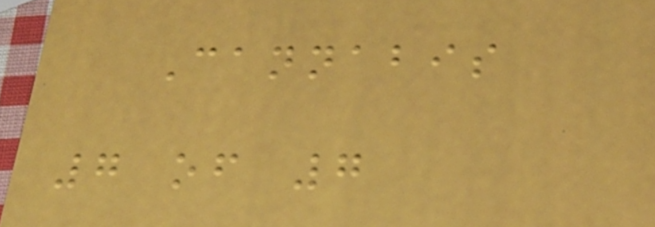Cannabis
7 of 7
